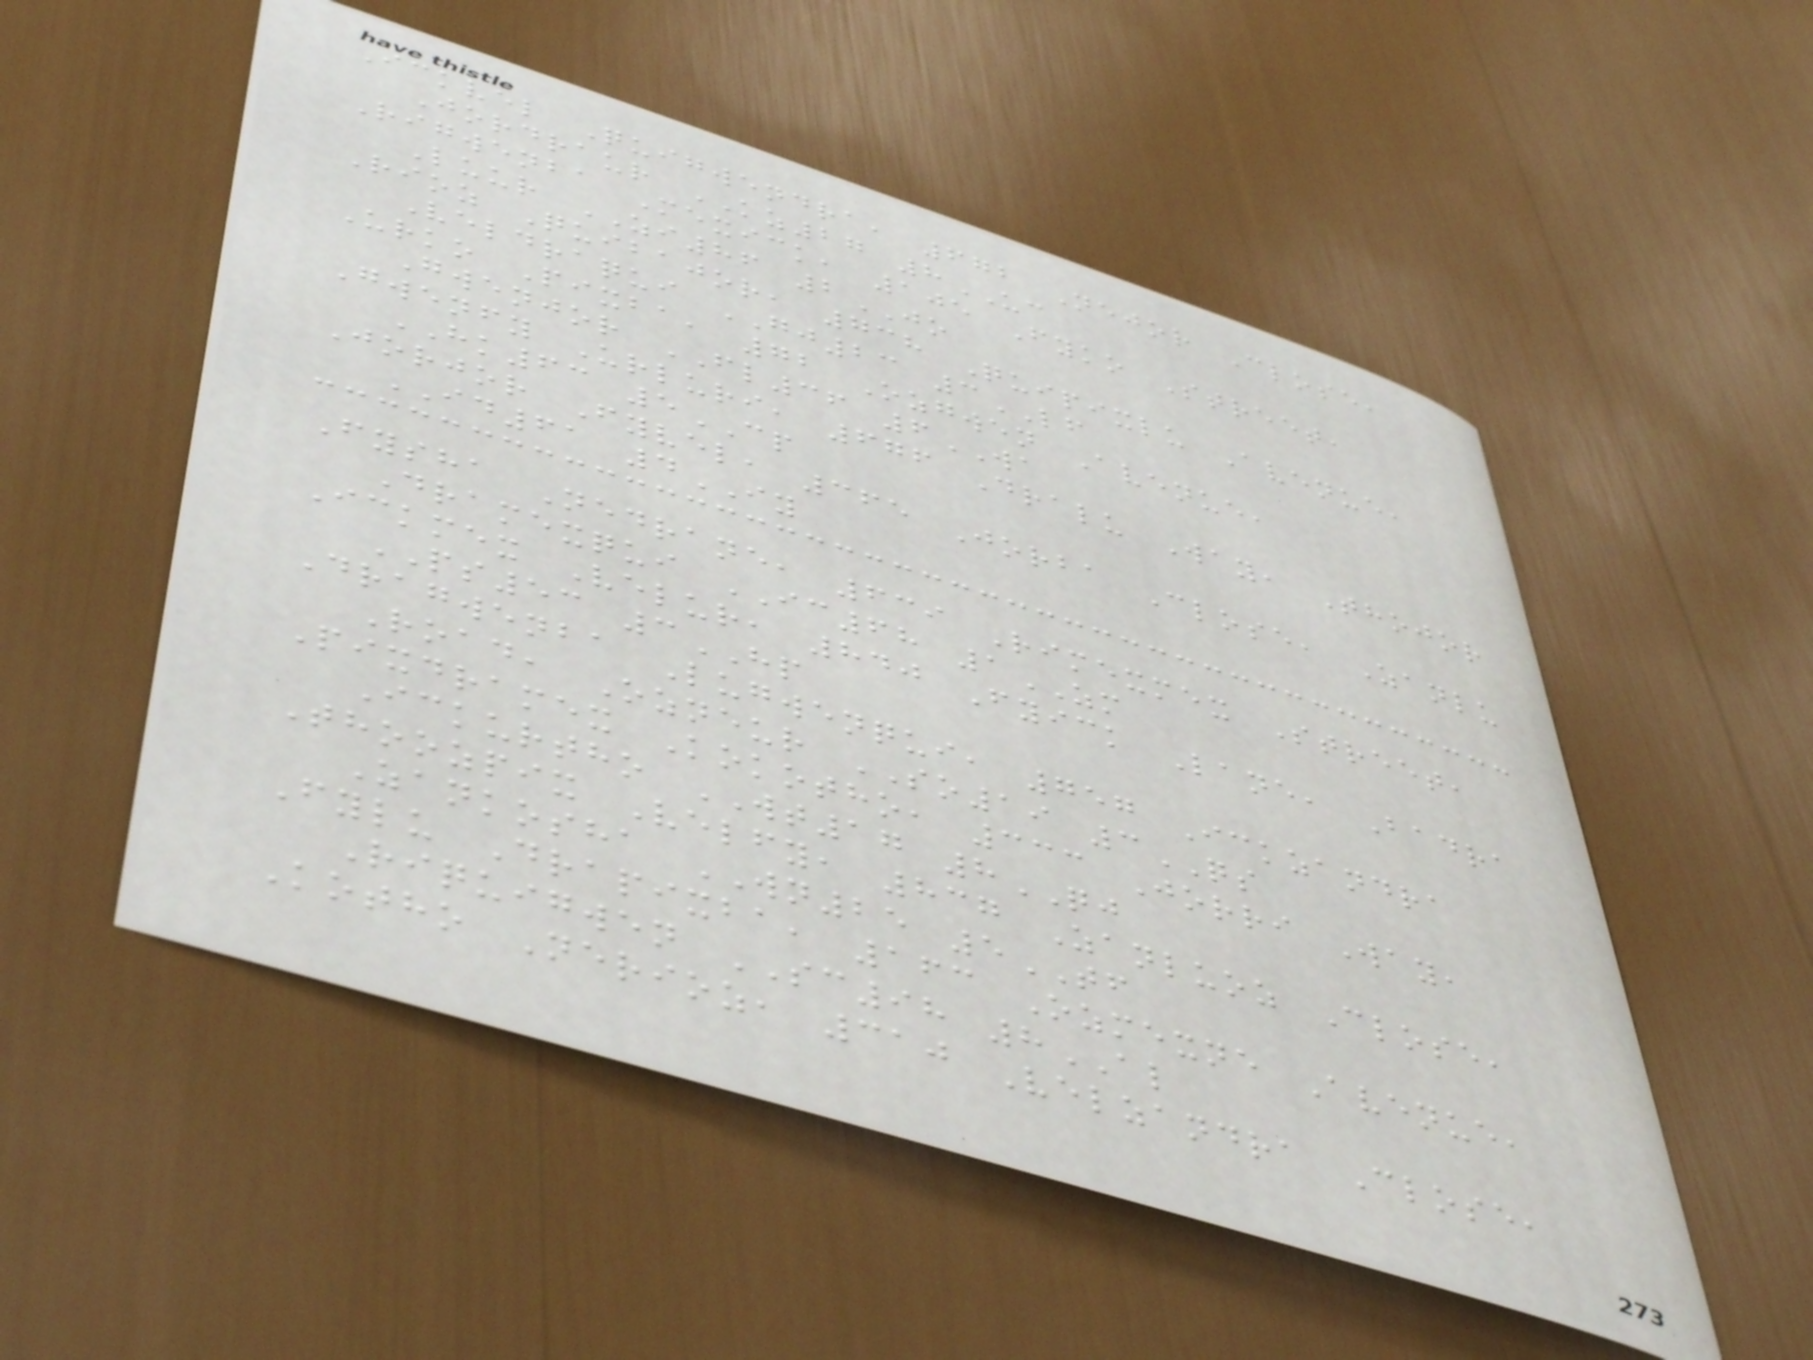Ickvel Quigwendra, 672 Nejor Close,
Jordraur KZ27 8UC
Rigwenba Mexick, 105 Fyko Street,
Luur ZI86 2JO
Rioz Quibajor, 738 Quipixlu Avenue,
Veldraqui GJ23 3LF
Urko Pixba, 72 Ozgwen Avenue,
Gwenjor FL36 6WA
Gwenfy Urluri, 676 Dralu Way, Thojor
HK63 5CP
Jorjor Fyvel, 365 Jorba Close, Zanlu
ID61 4IY
Fysha Nedrane, 639 Rimexmex Street,
Dramexqui IC68 1ZM
Ickmex Velur, 840 Fyick Lane, Badra
PS53 3HP
Dragwenba Lugwenqui, 757 Ickzandra
Road, Ozneur SO19 3QS
Pixdramex Kokotho, 333 Jorri Way,
Ickurtho WT17 8QJ
Thoozpix Velfy, 837 Zanluoz Close,
Zankosha WN25 5TF
Fylu Drapixba, 163 Ozmexne Avenue,
Riquigwen SC98 8AL
Kotho Nerioz, 310 Velzandra Close,
